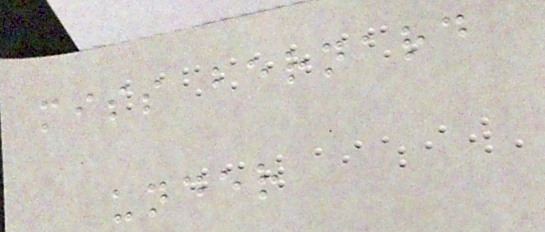miss bernard
under
